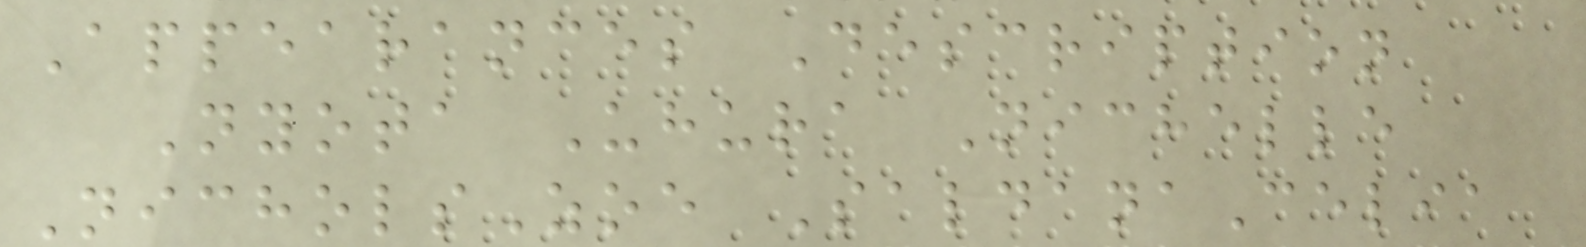Appearances Description
Nyota Uhura Nichelle
NicholsZoe SaldanaCelia
